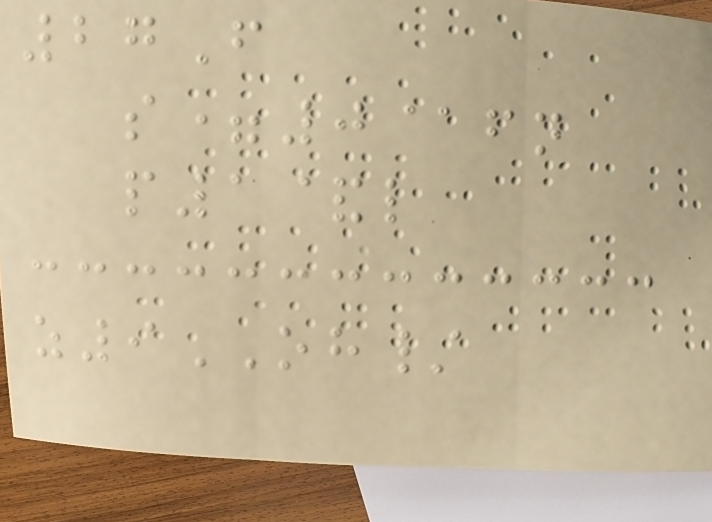27F
s=0@fn
p1&l
z9OH/
